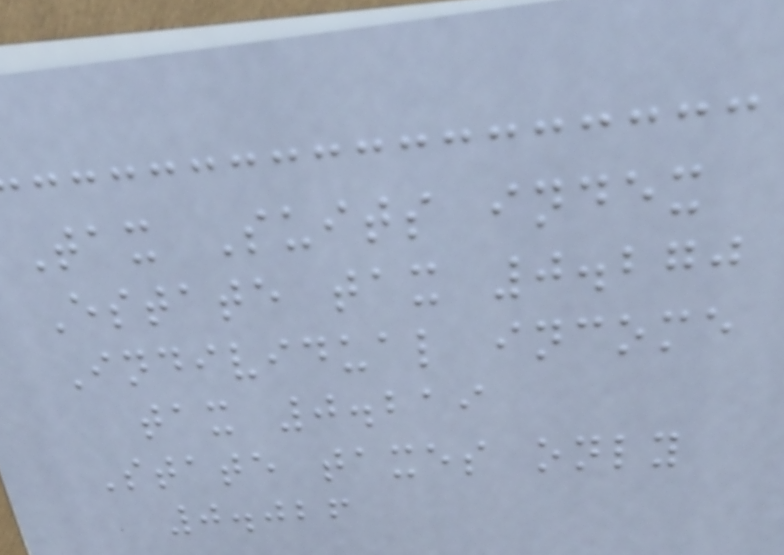Tax Suits index
Estate tax 0.270
Individual income
tax 0.219
State taxes only
0.026
